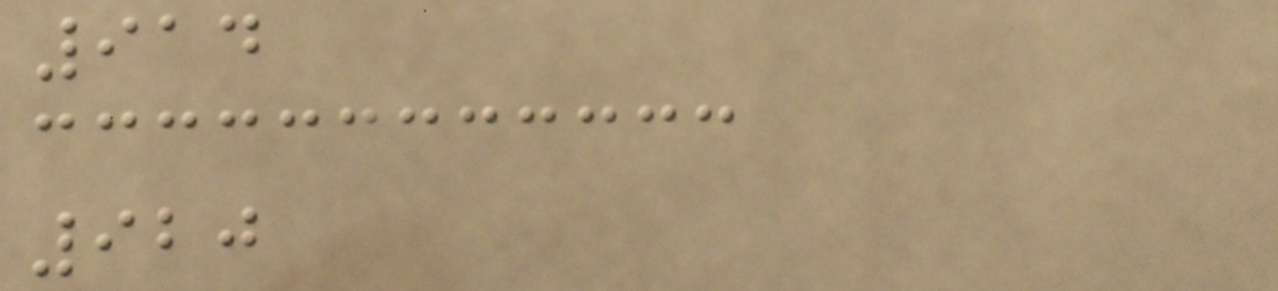914
920
